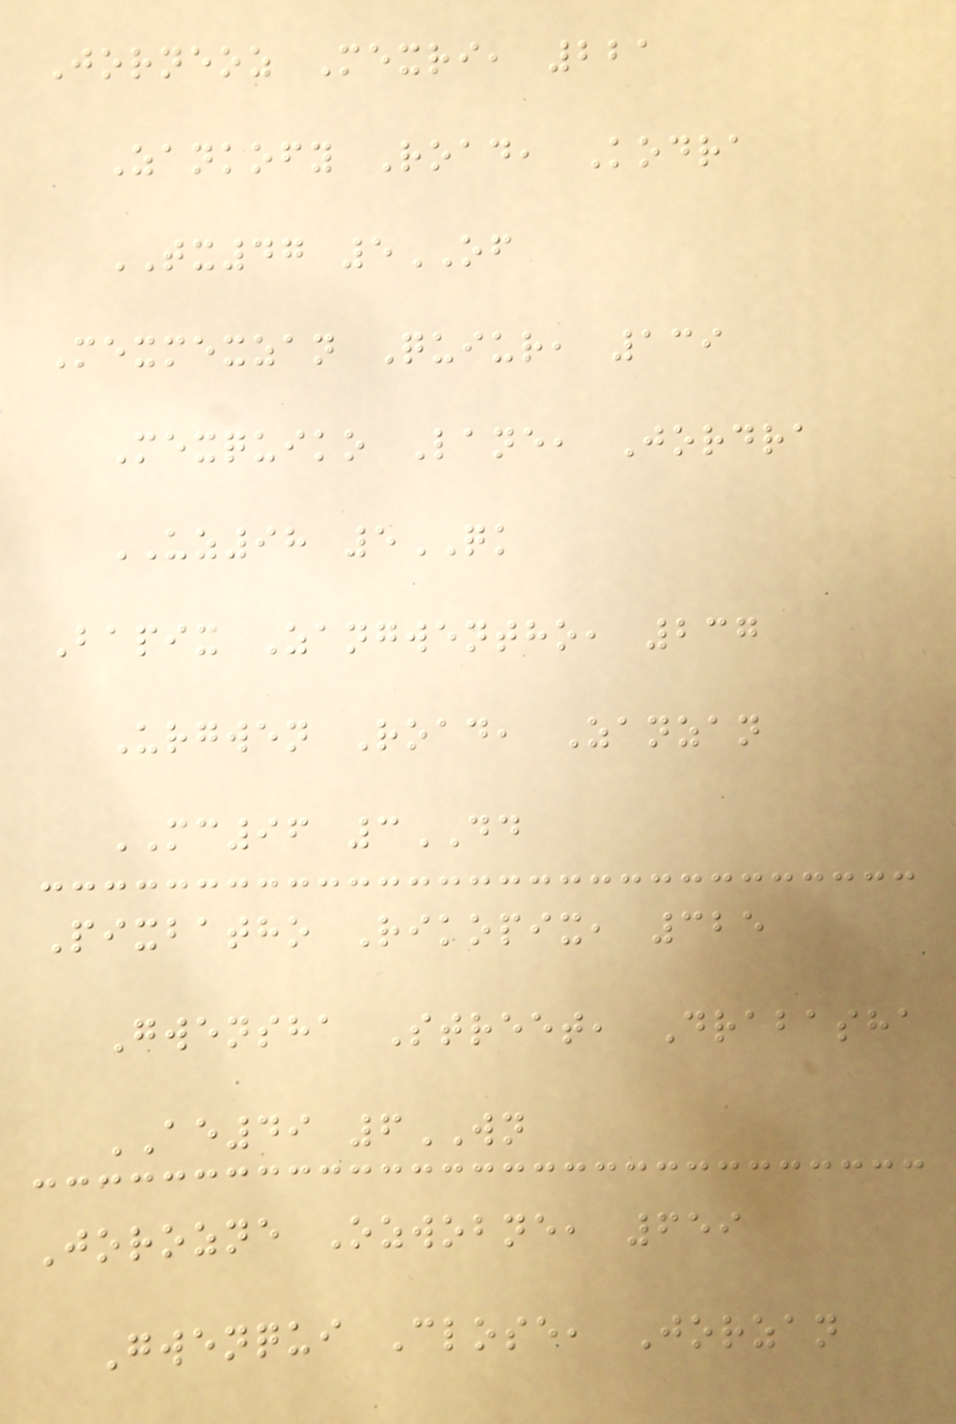Jorneoz Mexri, 221
Zankofy Road, Kodra
TX47 5OF
Mexmexzan Quiur, 139
Mexquiko Lane, Jordra
UZ98 5QK
Bapix Zangwentho, 237
Urgwen Road, Zanzan
MC96 3DD
Pixbatho Rikopix, 325
Gwensha Street, Drabasha
AE49 6WN
Jorozne Ozwobne, 659
Gwenqui Close, Jorzan
